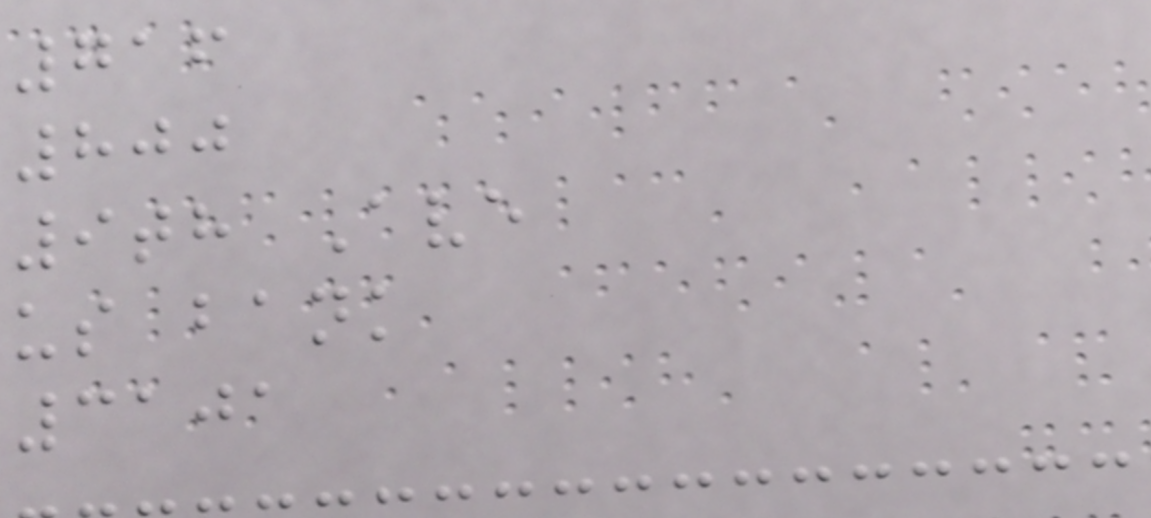716
800
9th Ave
us bank
3101
